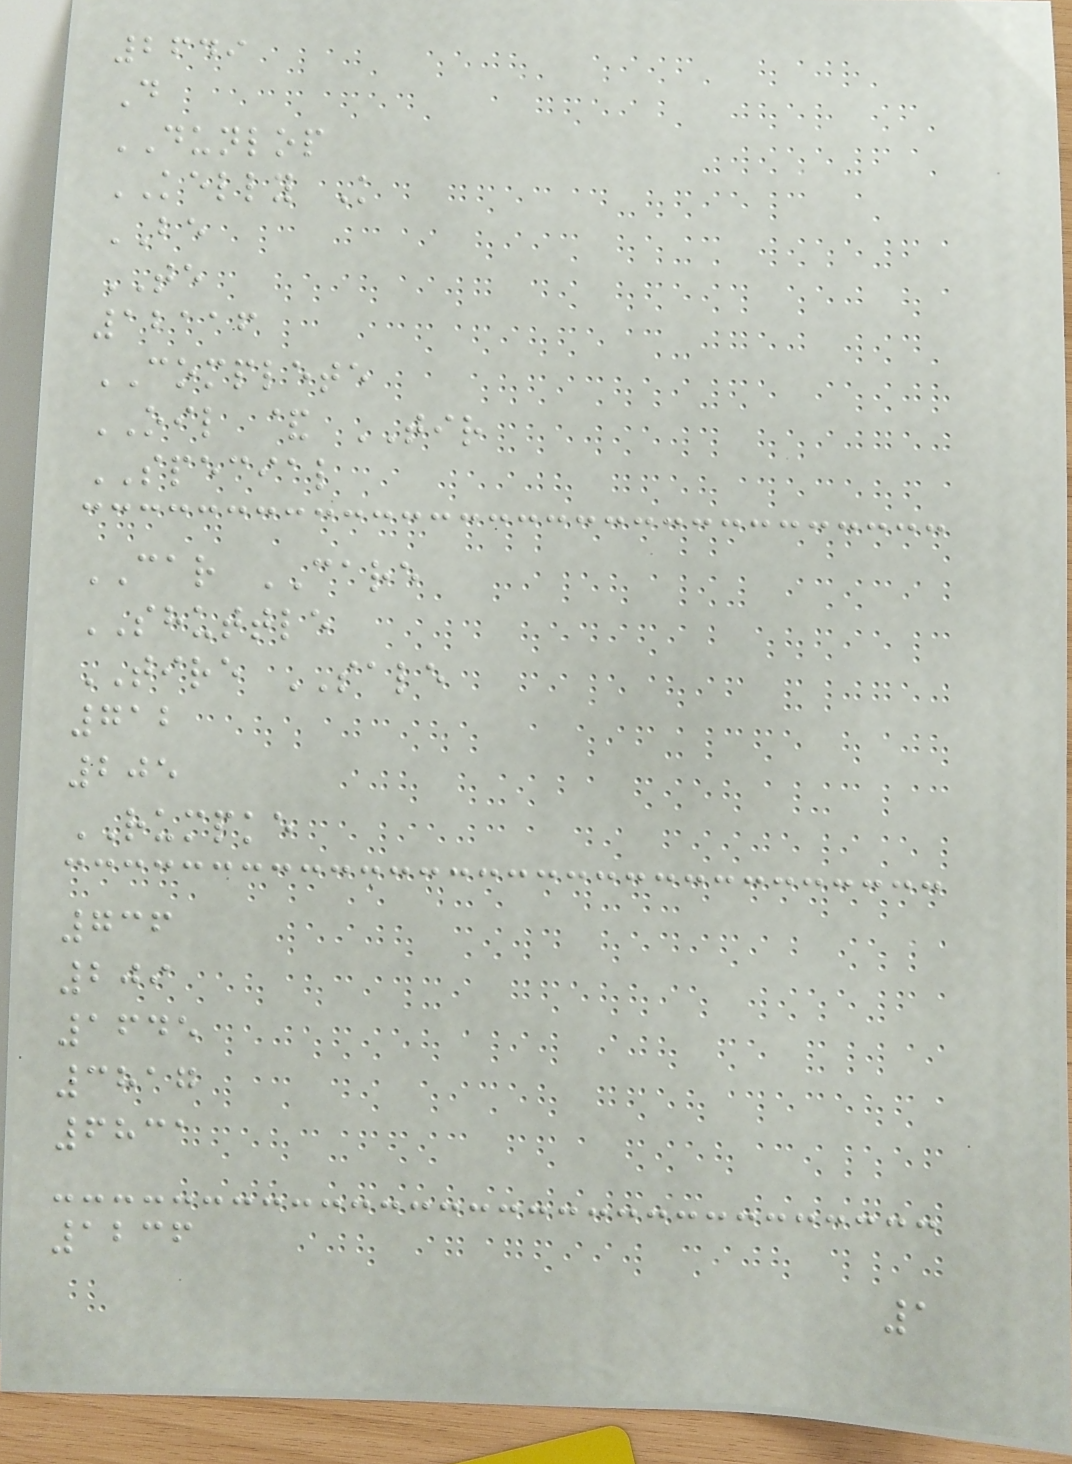2649
D
DUNLOP
KELLY K
BE
TE
12116
COMPLETE
OIL & TIR
SPECIAL
CAR CARE
SHUTTLE
TIRE SALE
712
205
RUMPKE
736
209
1645
3817
6831
1236
1
